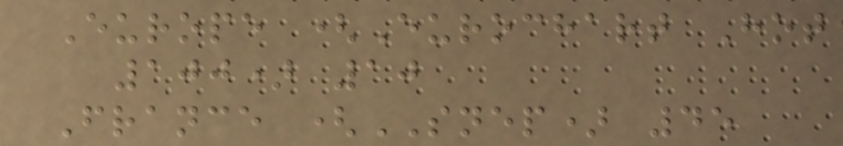Europe (Eurochart Hot
100) 10
France (SNEP) 45
